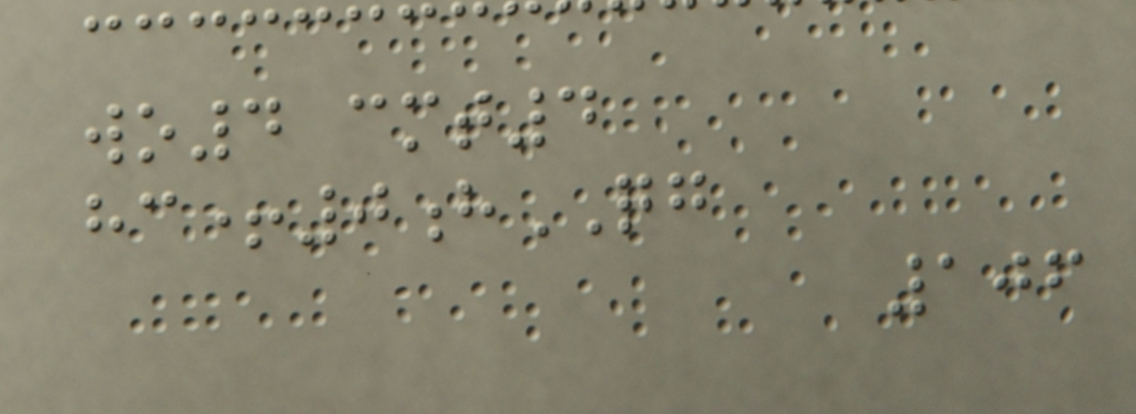wo4 cmt4
hc+0hQG
106
